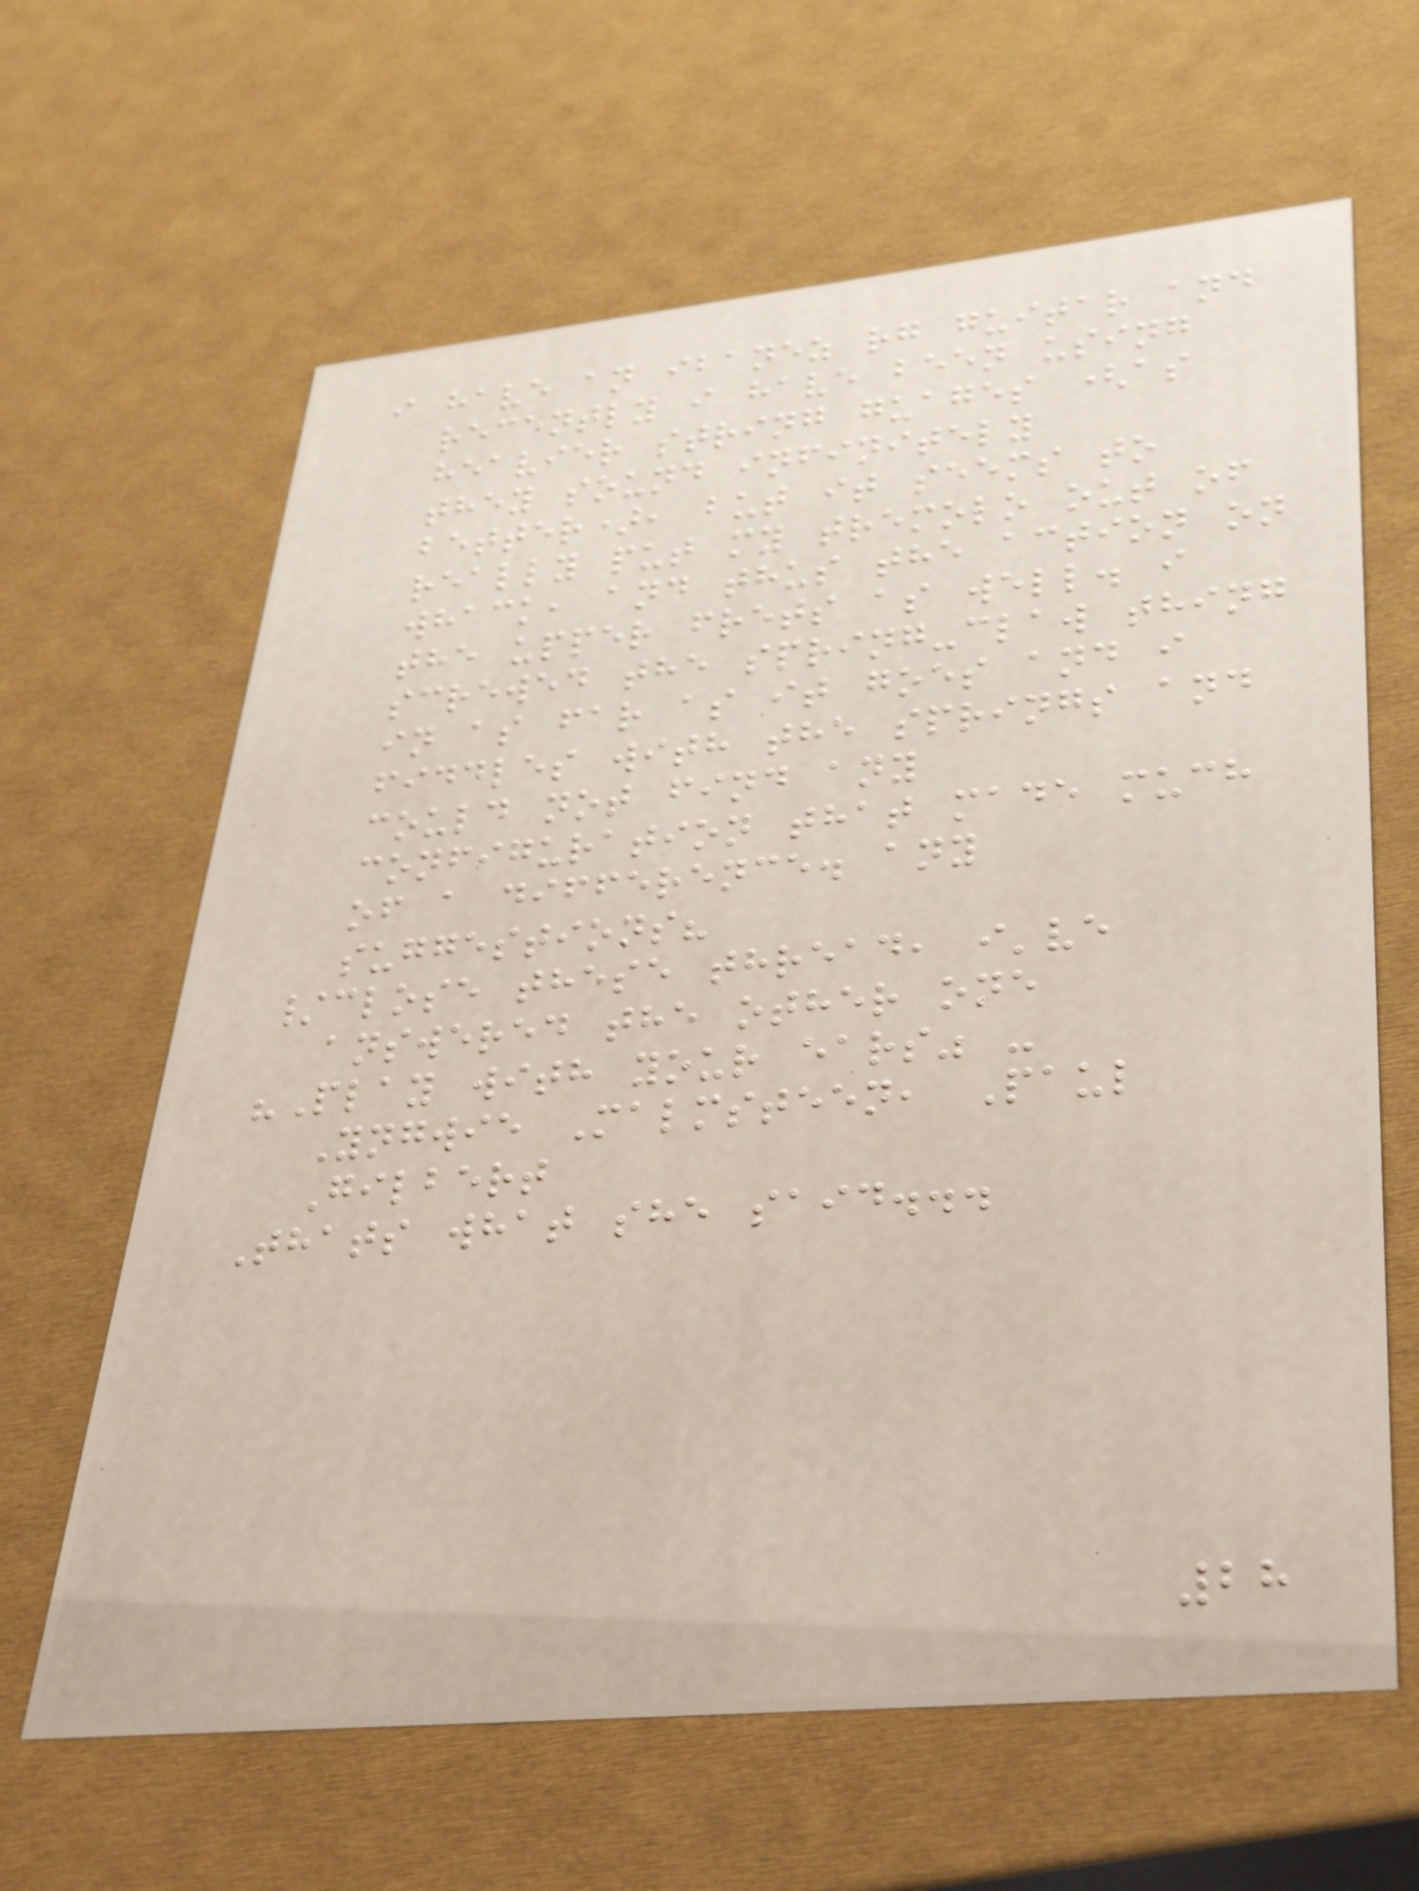i have an ibanez rg guitar and
recently i have been using
heavier string guages (as
they sound infinitely
better), but it seems to
really put my tremolo out of
whack, and thus the action on
the upper frets as well. i
screwed the spring-claw thing
in as far as it goes and i
fiddles with the springs and
could not find any
configuration that made much
of a difference. any
suggestions?
/close these thread, i've
answered the other one
"Play with your ears" -
Yngwie Malmsteen, Paul
Gilbert
Thats what she said...
28
